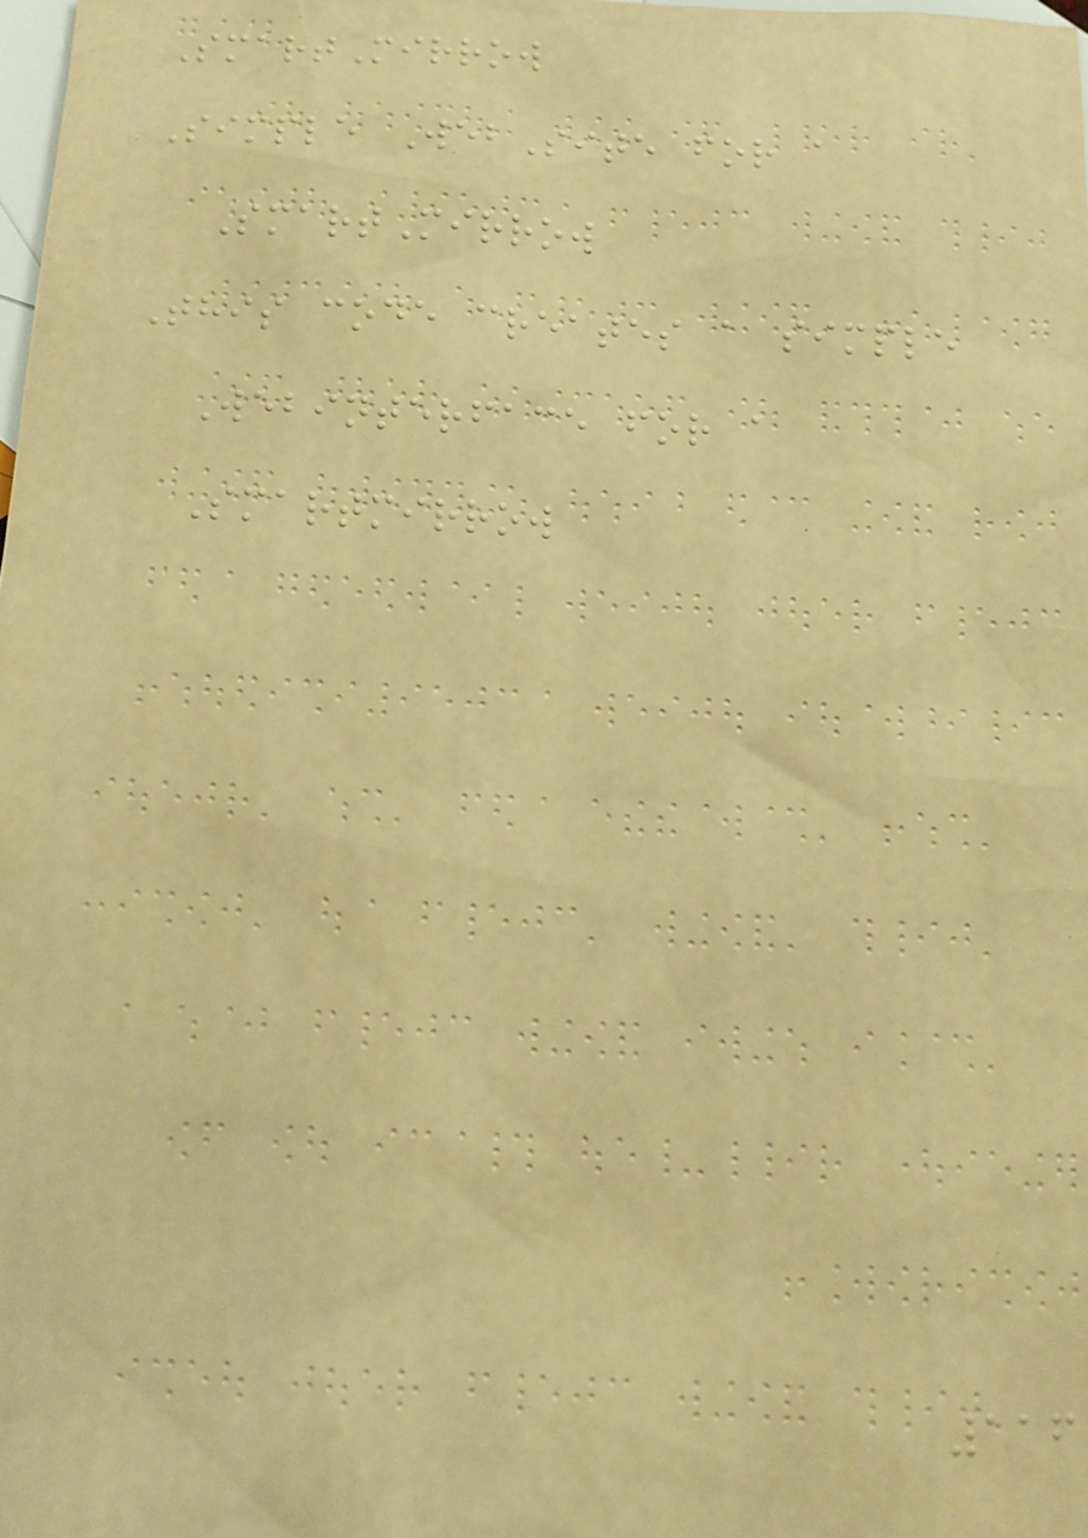SmartMirrow
Simple WebSite for a
SmartMirrow
This code creates a simple
Webinterface for a
Smartmirrow
116
